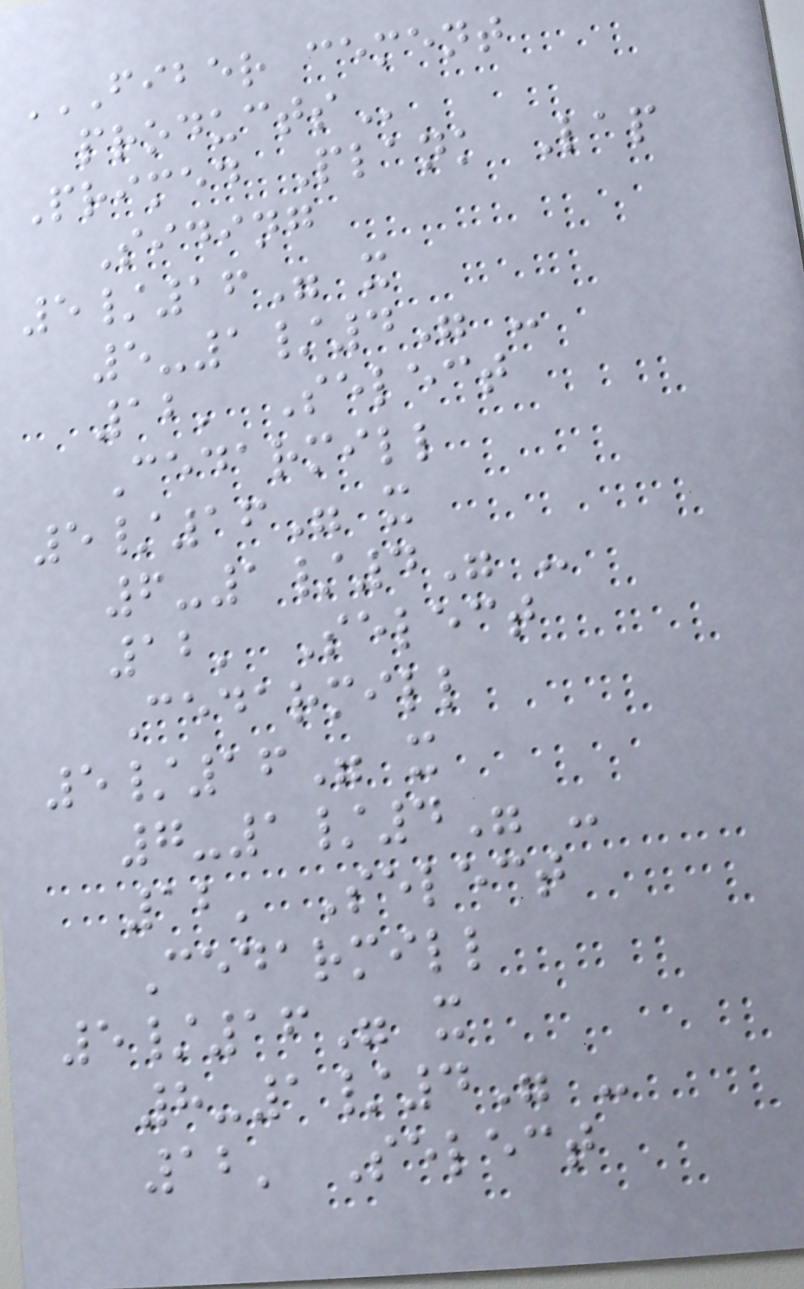FIBER CEMENT
PRODUCTS
Primed Plank Lap
Siding
5/16" x
5-1/4" -
12' Select
Cedarmill
5/16" x
6-1/4" -
12' Select
Cedarmill
5/16" x
7-1/4" -
12' Select
Cedarmill
5/16" x
8-1/4" -
12' Select
